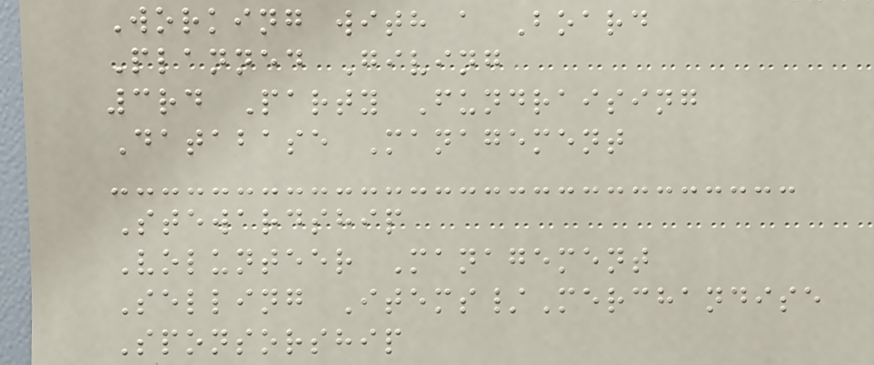Working with a Board
Planned Giving
3rd Party Fundraising
Database Management
Stewardship
Volunteer Management
Selling Items/Merchandise
Sponsorship
